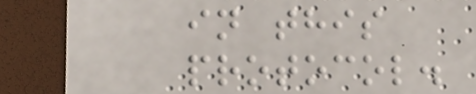in this
protocol.
